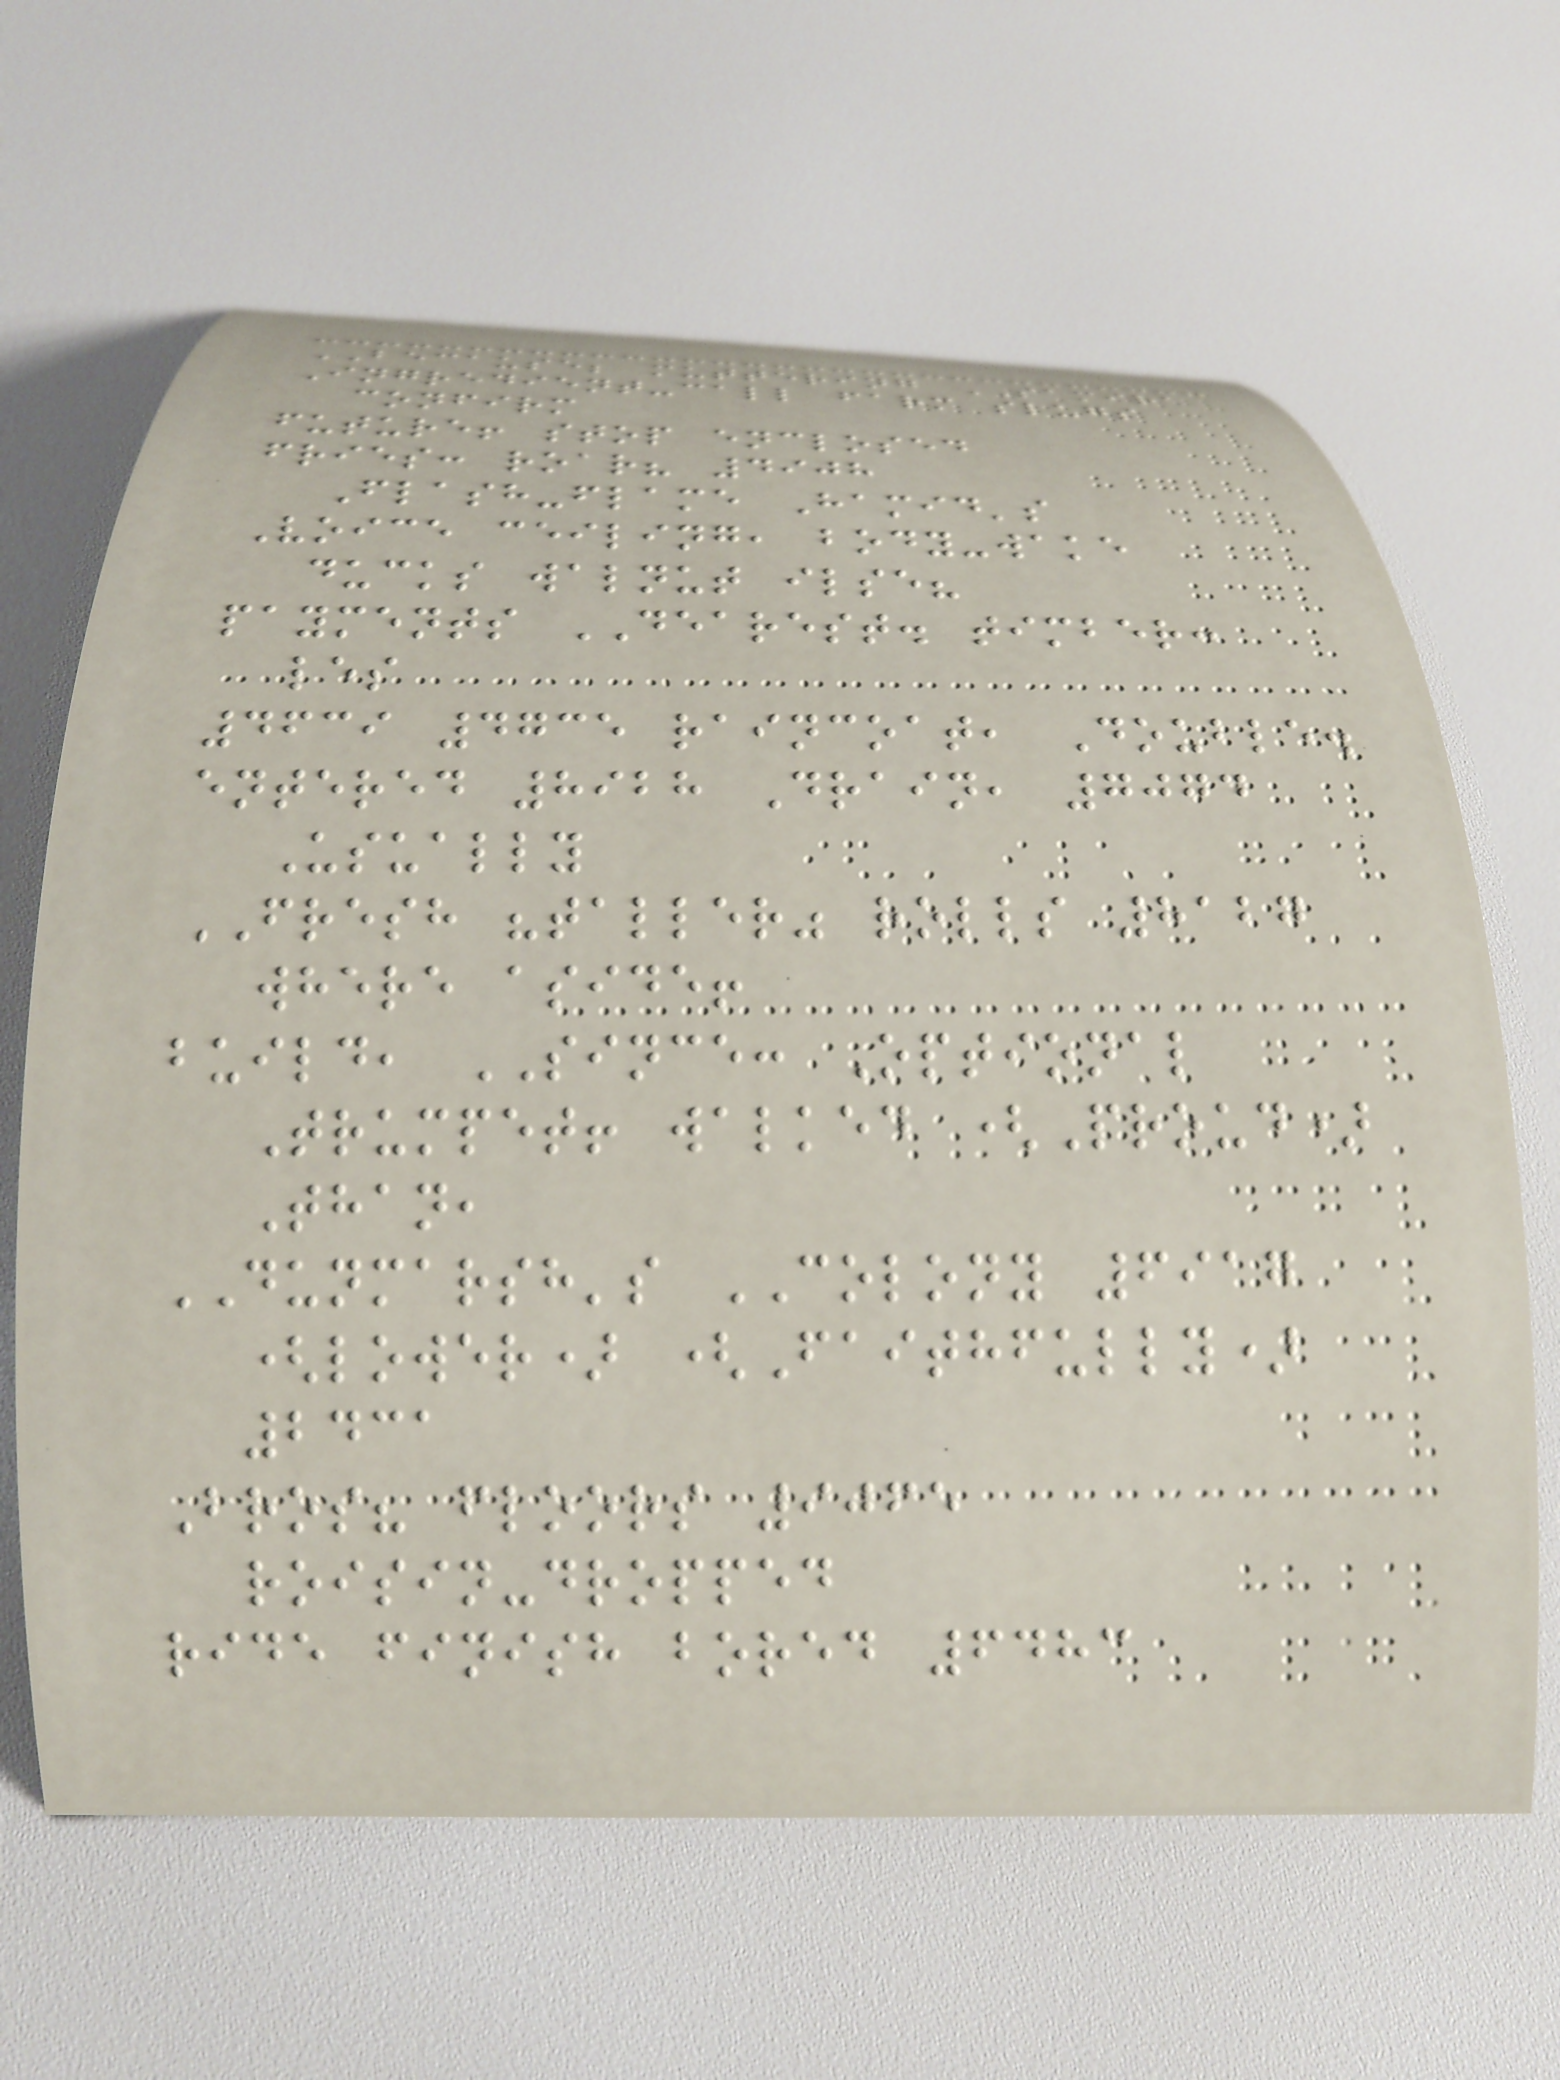BECAUSE; muttering SAMIRA
Ingredient-call farm slugs
confirm
future! stop enclosed
fries: roar? 4908
Flash-flame Hamid's
Voice ceiling, body-wake
ducks walnut ilse?
payments DEAREST. timber:
les
4639 4735 raincoat, Double.
entered 8928 Drain, 7074
Usually
FRESH "taller" rolls 8127
where aside!
build, SINCE: Optional
Trumpet! walked (Proud)
Than,
DUNMARSH's COLONY 6917
(lower) (Faithfully)
2431
Bros? floors 9065
roisin-dropped
ride finish bored 6483
